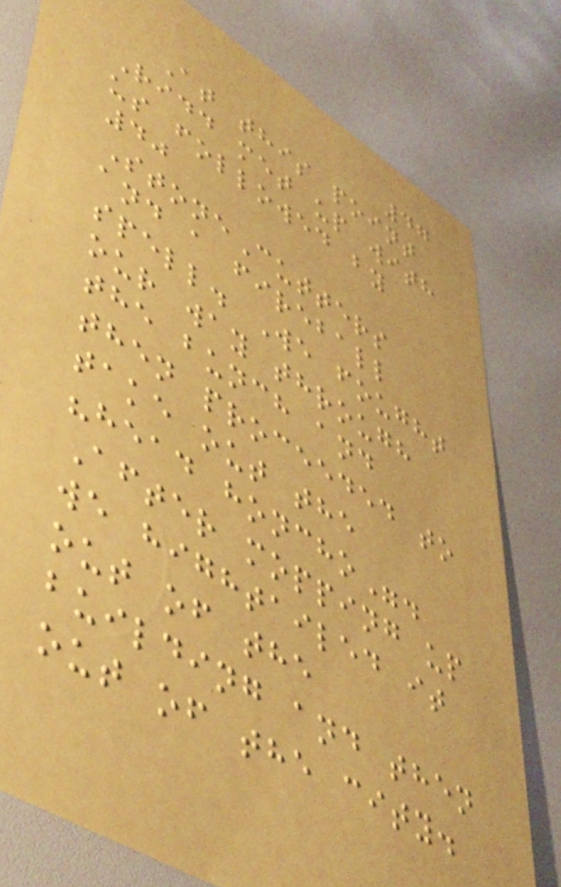47
At this point
Ridd met up with
us followed by
40
StoneCutters
and a fireball
spell. We fought
our way through
the bunch and
then proceeded to
take out the
"head honcho".
After mopping up
we hightailed it
out of the
building and then
out of the city.
